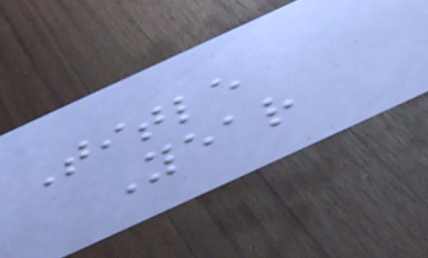Title
Year
